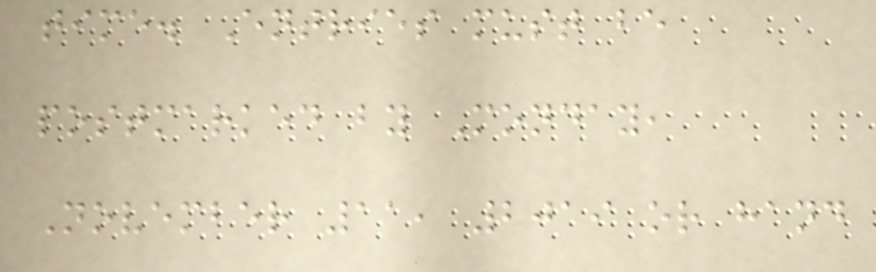time. Entries must be
postmarked by Monday,
November 11, 2019 or hand
